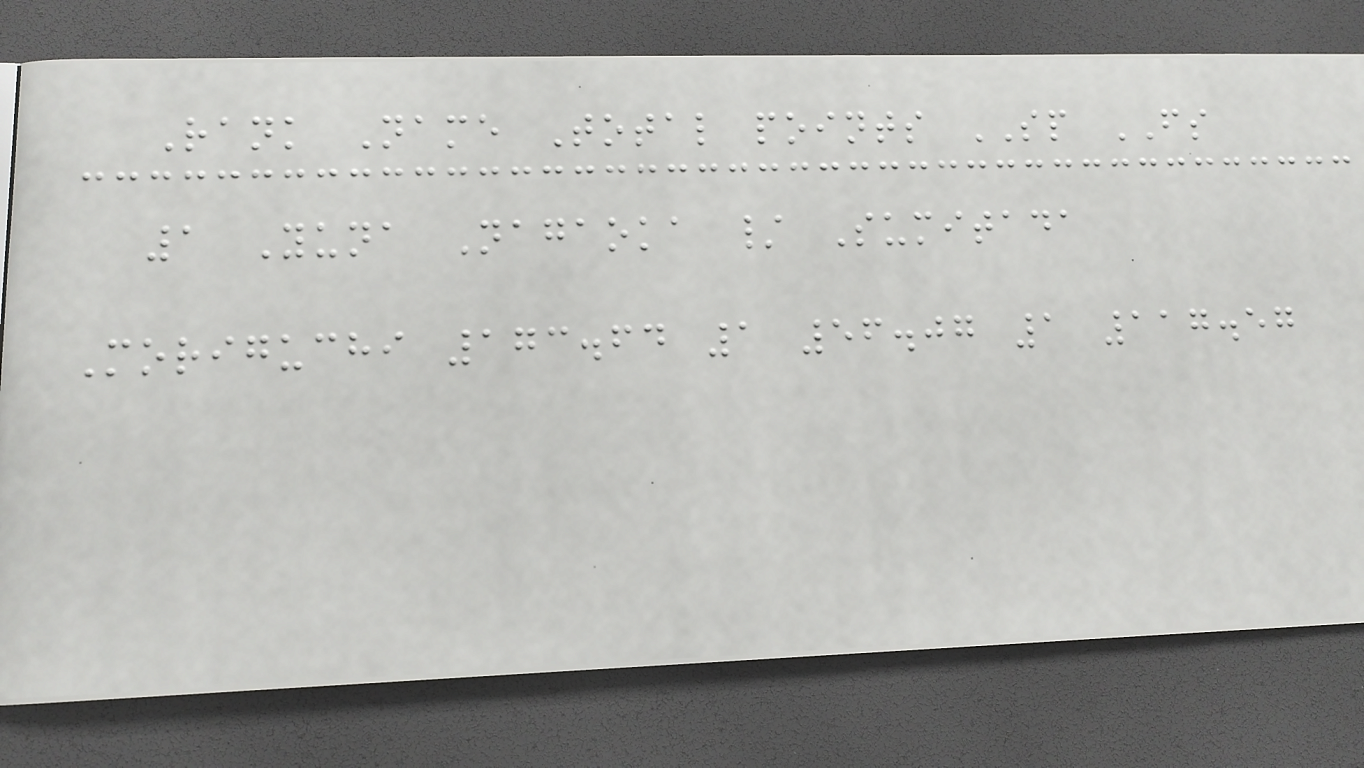Rank Name Total points SP FS
1 Yuna Nagaoka / Sumitada
Moriguchi 173.64 1 56.07 1 117.57
